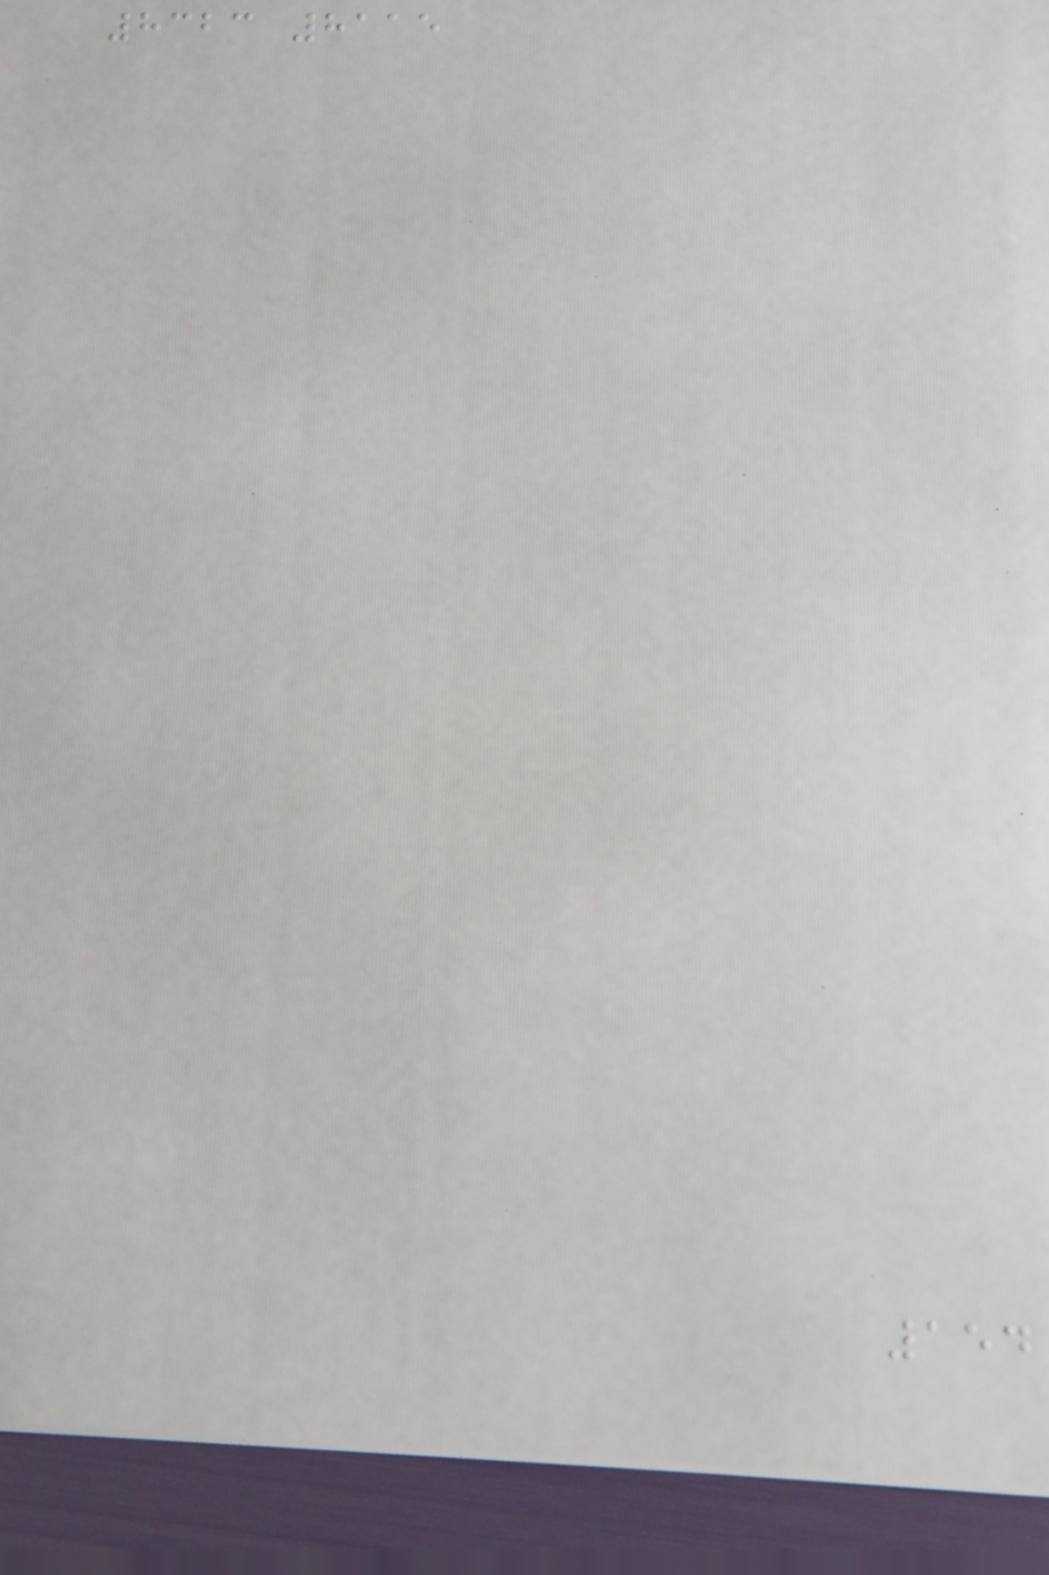8323 8115
154
